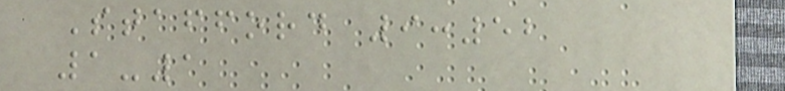Stafford 9:52
1-1
